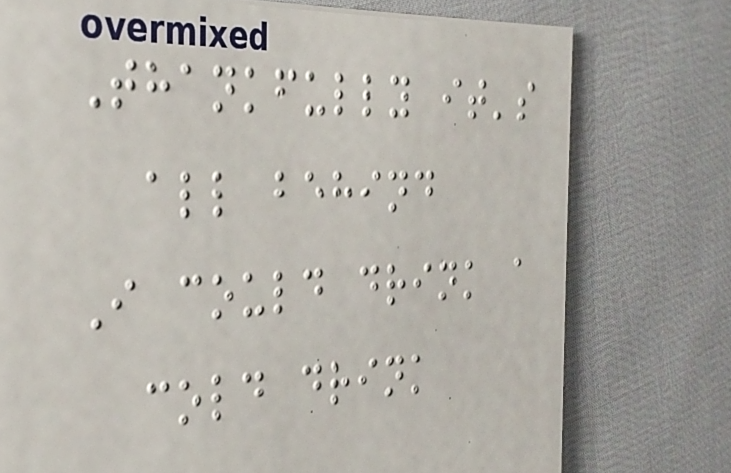Thankfully it's
all behind
I could drink a
cold drink
